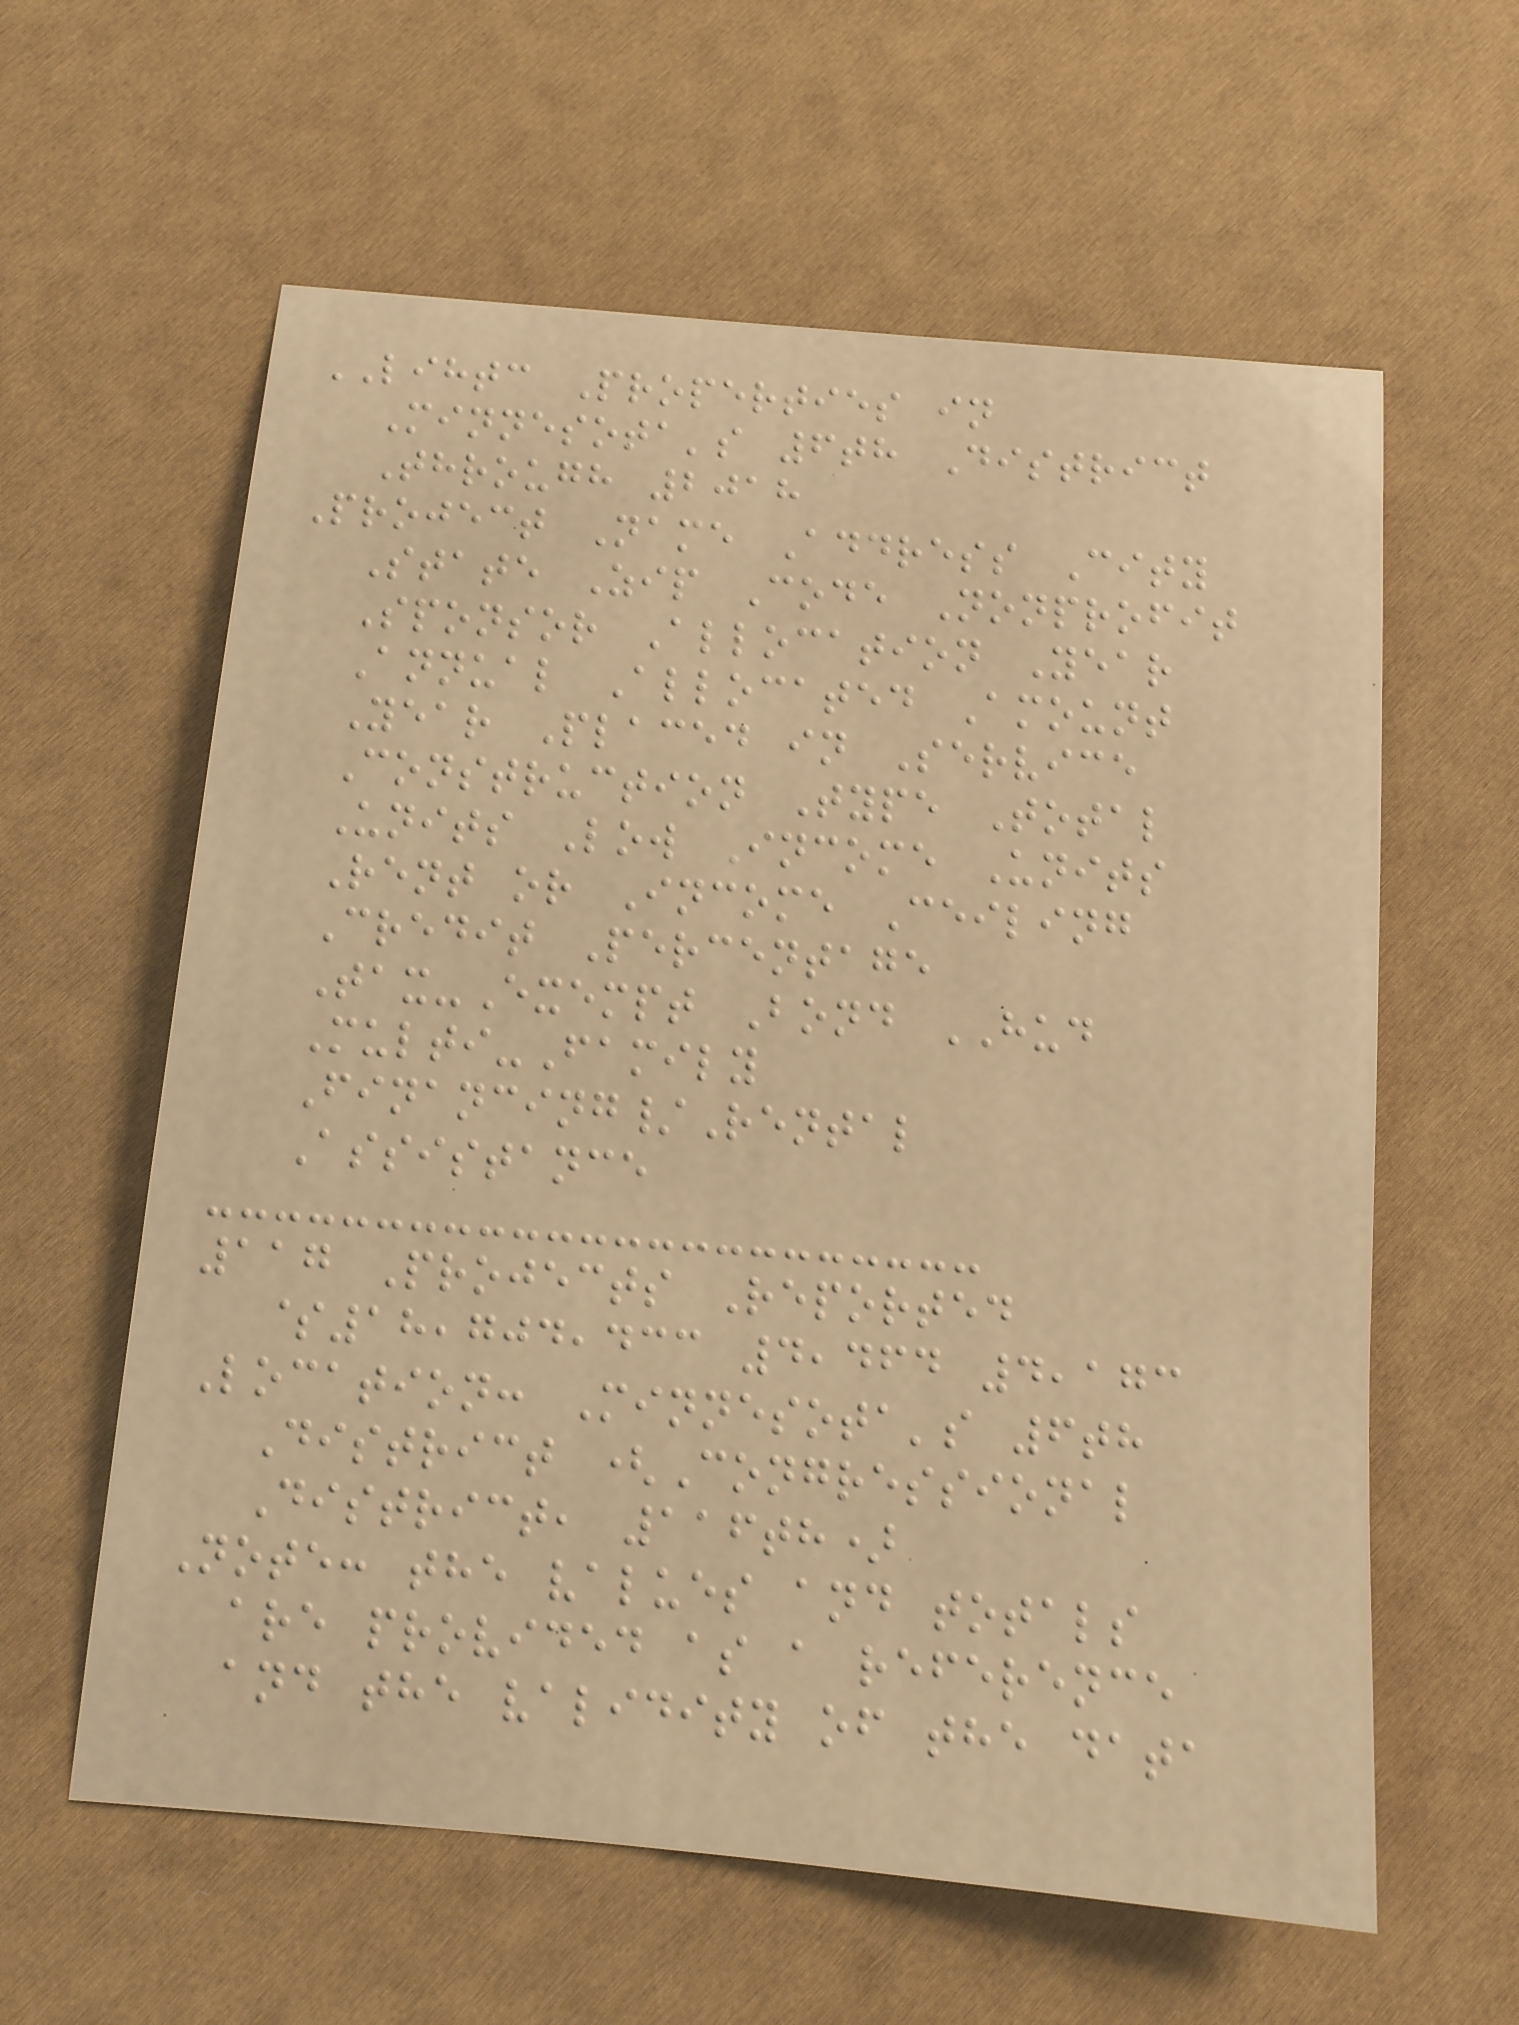LIHTC Properties in
Minnesota's 6th District
Through 2018
Project Name Address City
State Zip Code Nonprofit
Sponsor Allocation Year
Annual Allocated Amount
Year Placed in Service
Construction Type Total
Units Low Income Units
Rent or Income Ceiling
Credit Percentage
Tax-Exempt Bond HUD
Multi-Family
Financing/Rental
Assistance
117 Projects Reported
$18,704,433 4,464 4,173
Location: Minnesota's 6th
District (Congressional
District, 116th)
Note: the values and totals
are provided as a reference
and the validity of the data
